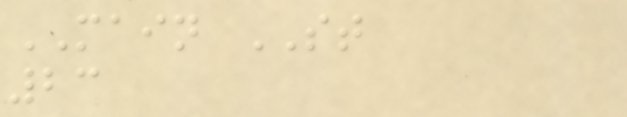MAIN ST
23
